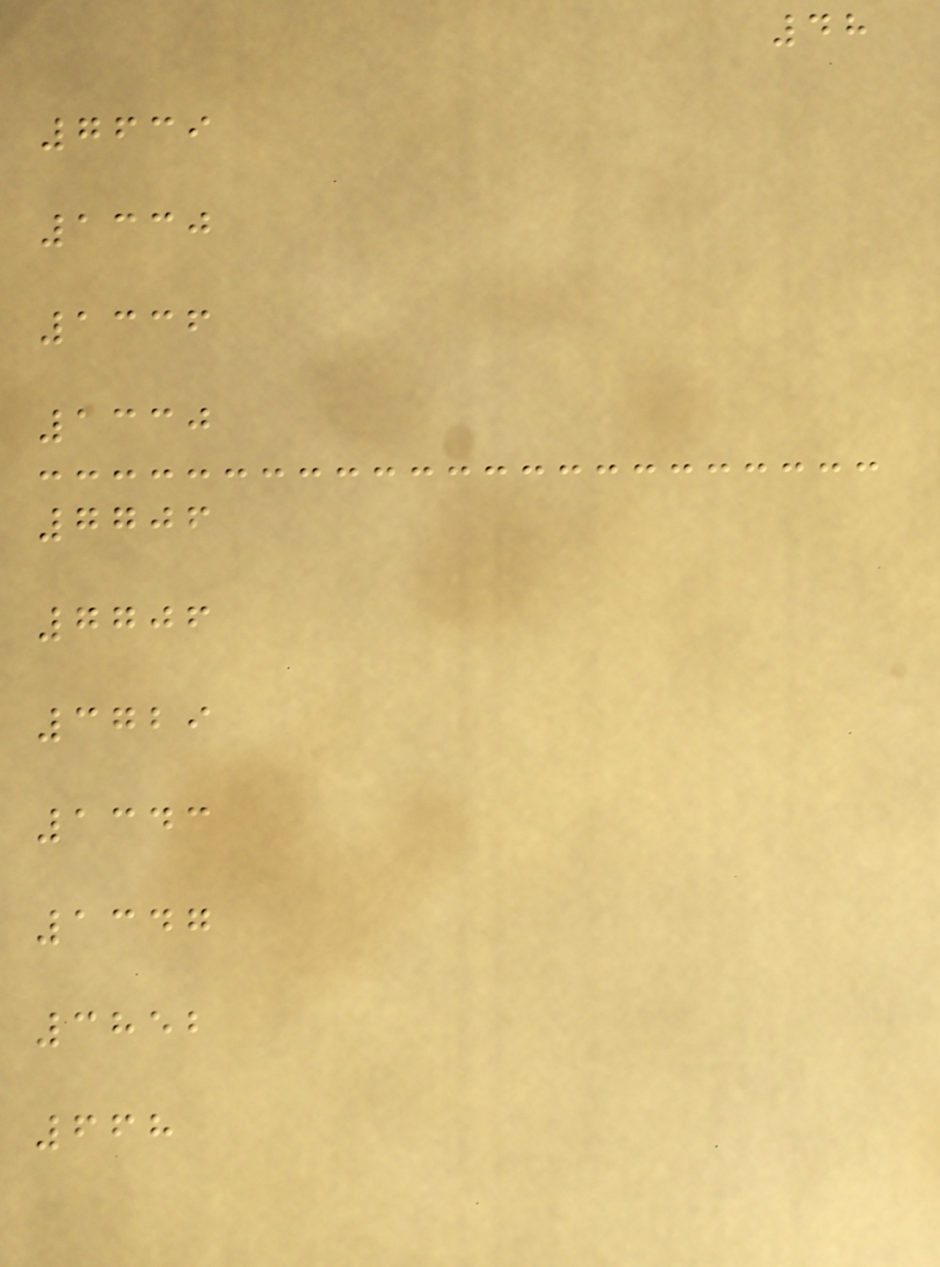48
7639
1330
1336
1330
7706
7706
3729
1343
1347
3852
668
